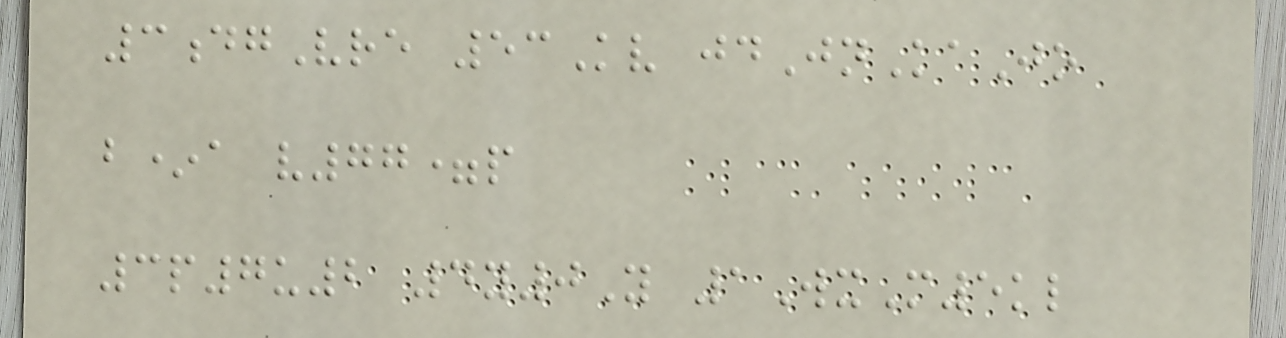3dgVre 53Kv jdJnKaJo
b*a v77=p
3p7u2 4y0Y 1WxM5kl
